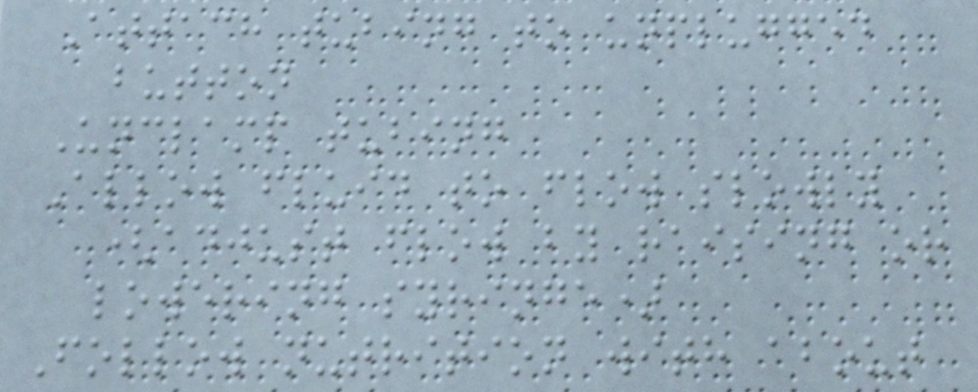Attach tubing to unplugged
button
Unclamp tubing
Allow fluid to flow slowly
(adjust flow by raising or
lowering syringe)
Follow nutrition with about
